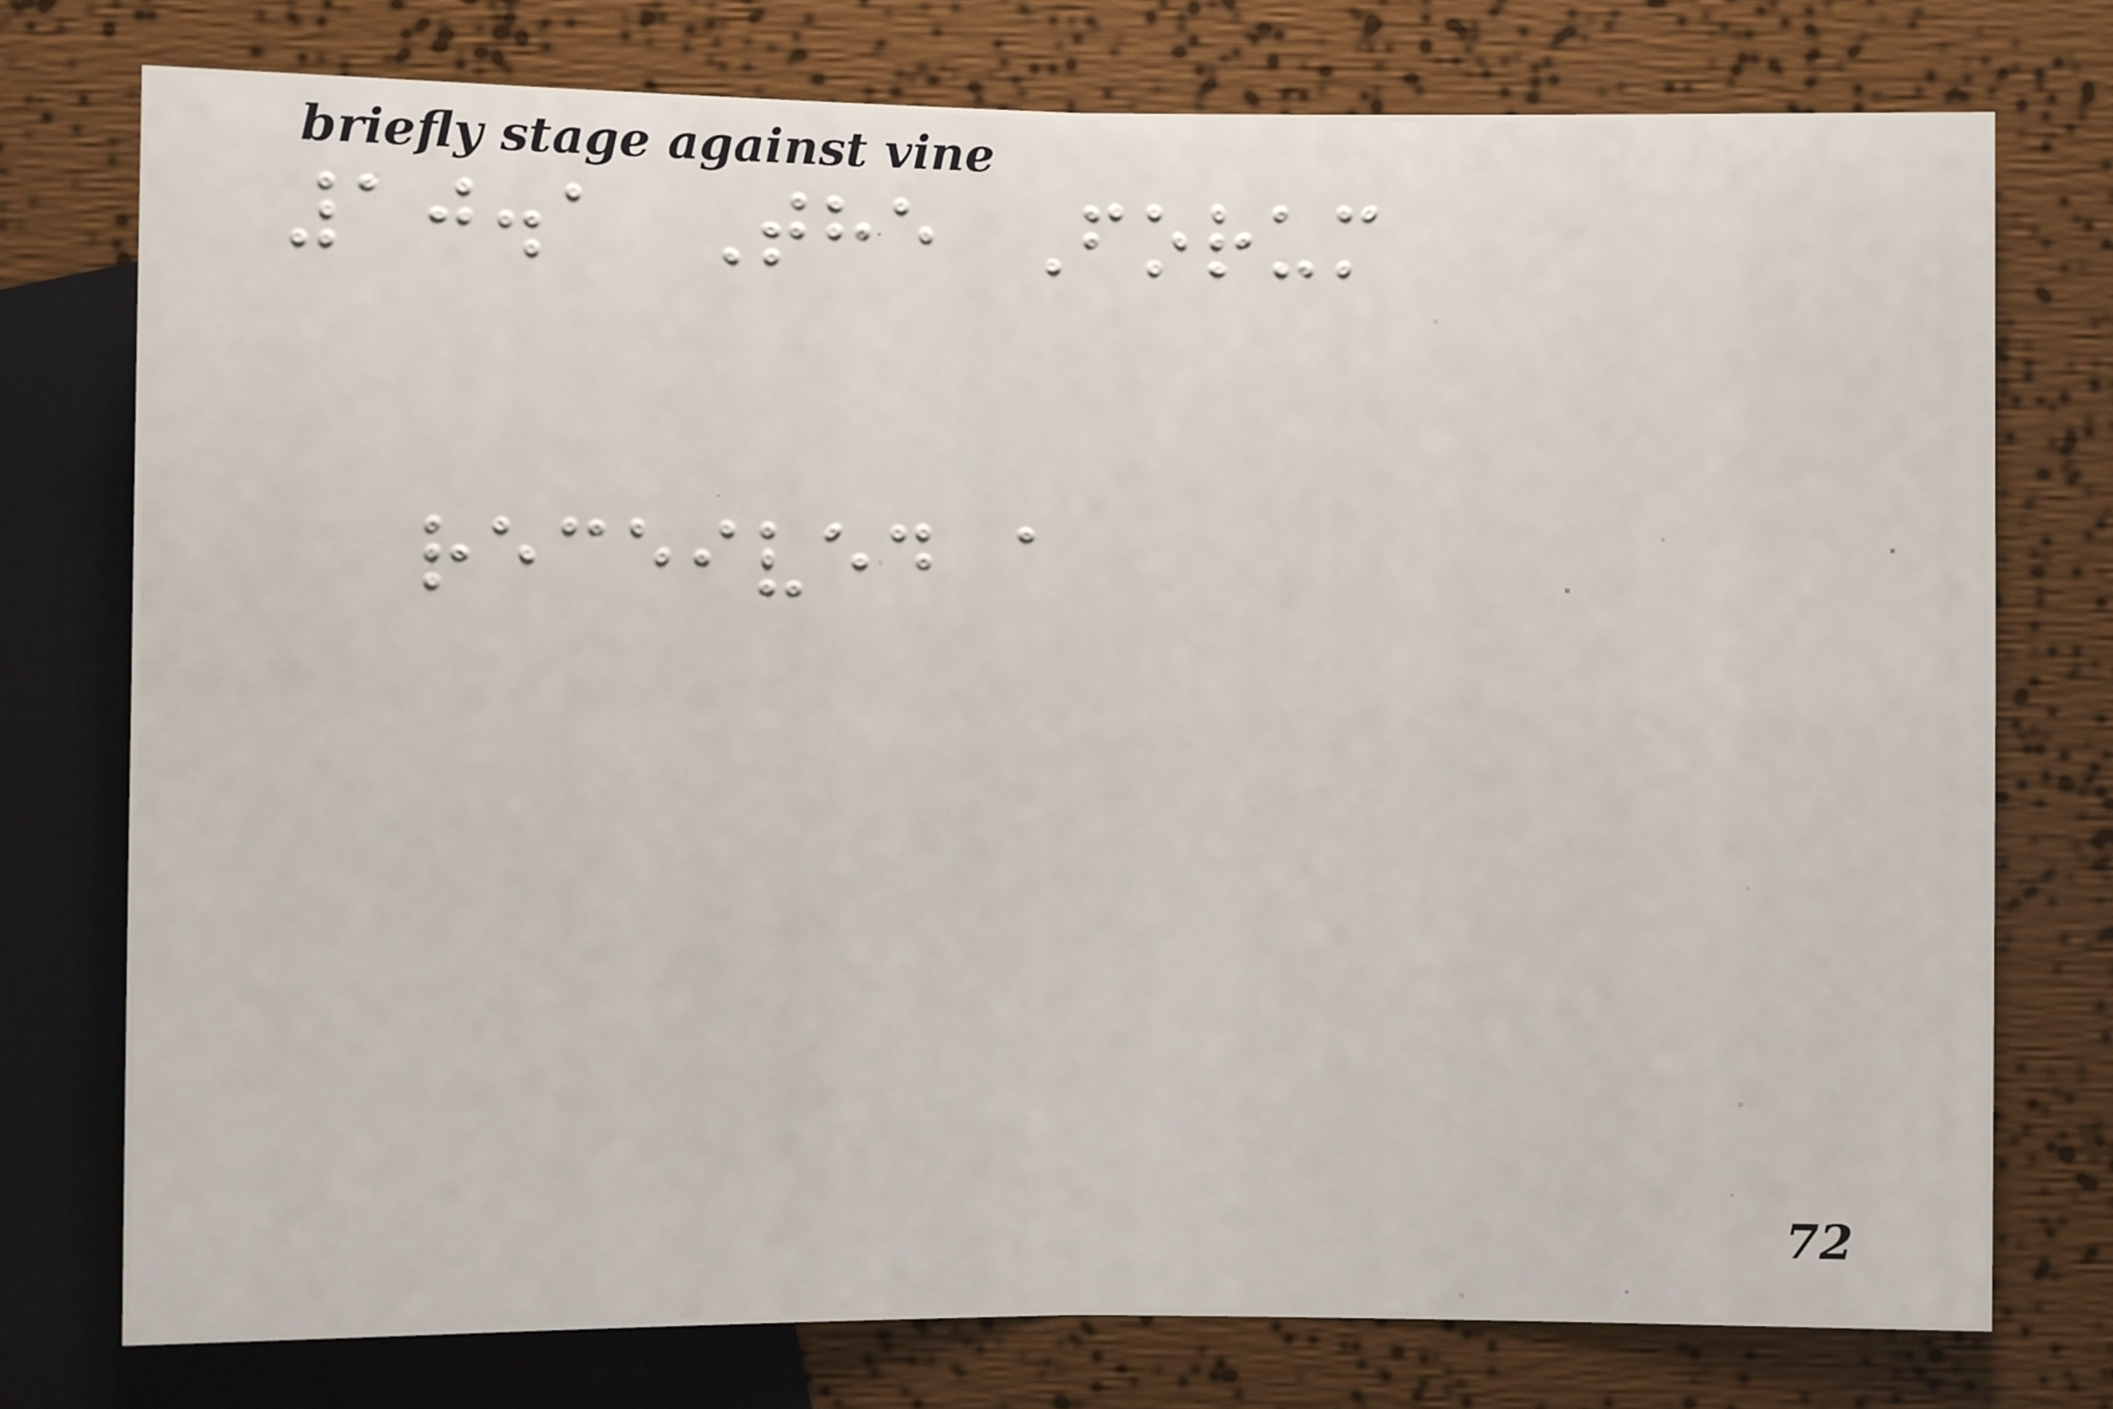10.1 The Forum
received a
